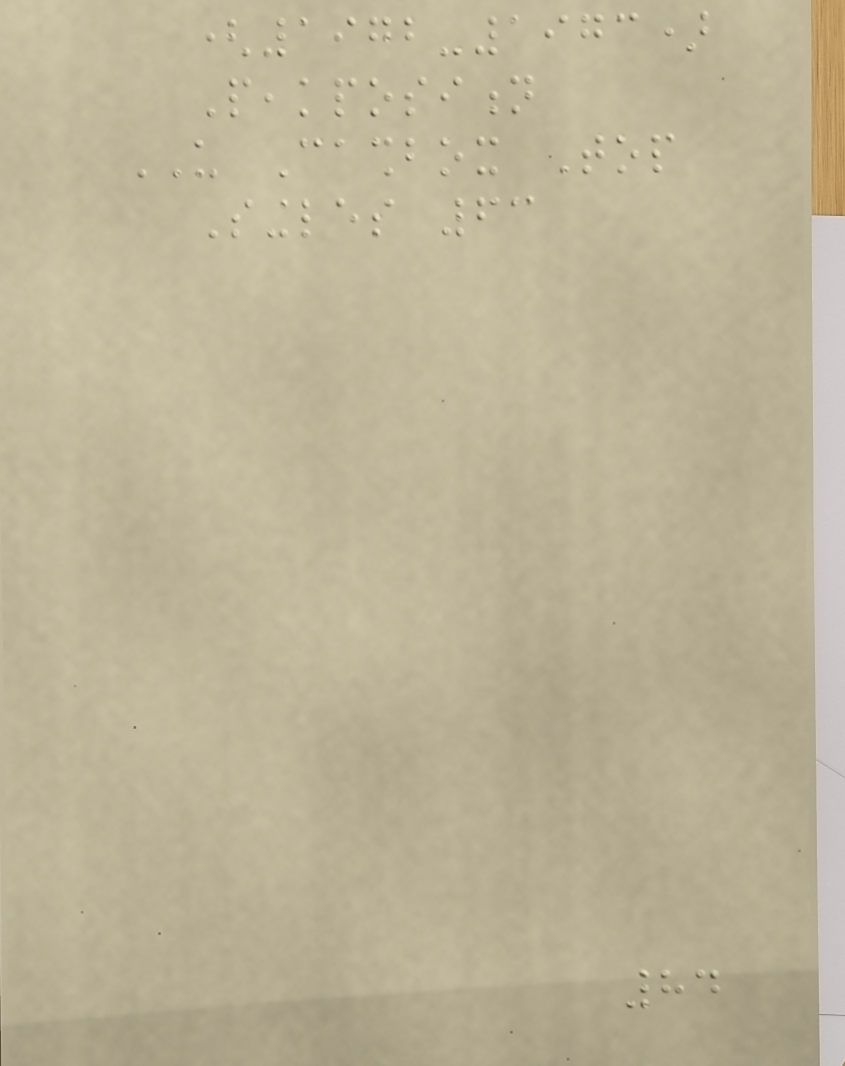(1972-1973)
Peakposition
US Cashbox Top
Singles 63
84
